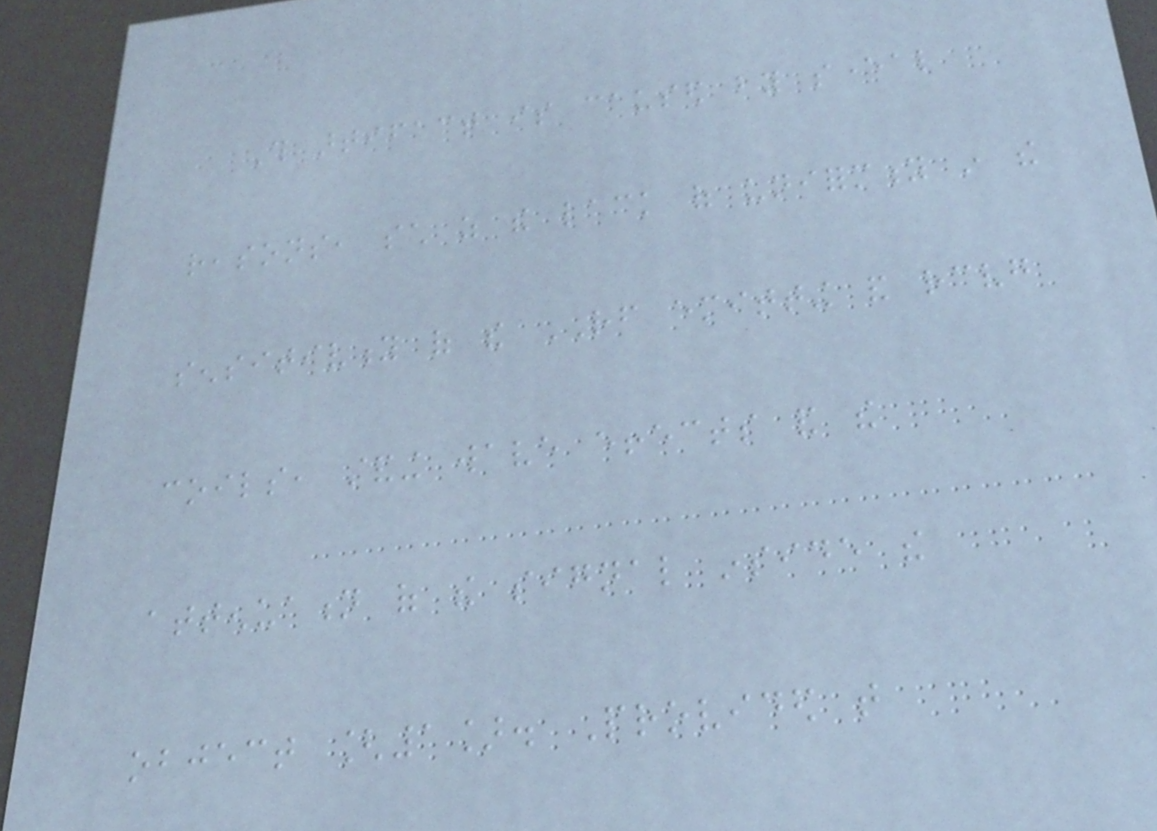This artifact is caused by several
reasons, such as the lack of uniformity in the
sensitivity of the RF emitting and receiving
coils, standing wave effects and the
attenuation of the signal inside the
object [1]. Provided that
